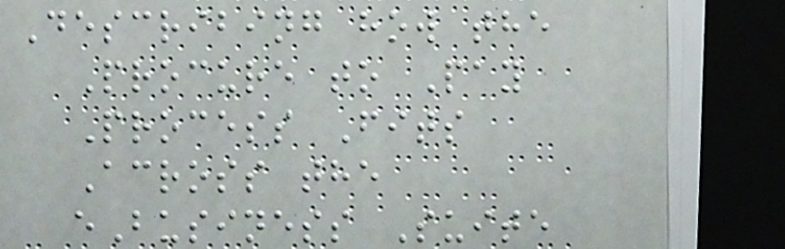Describing how the
Procure to Pay
Process Fits
Across the
eBusiness Suite
